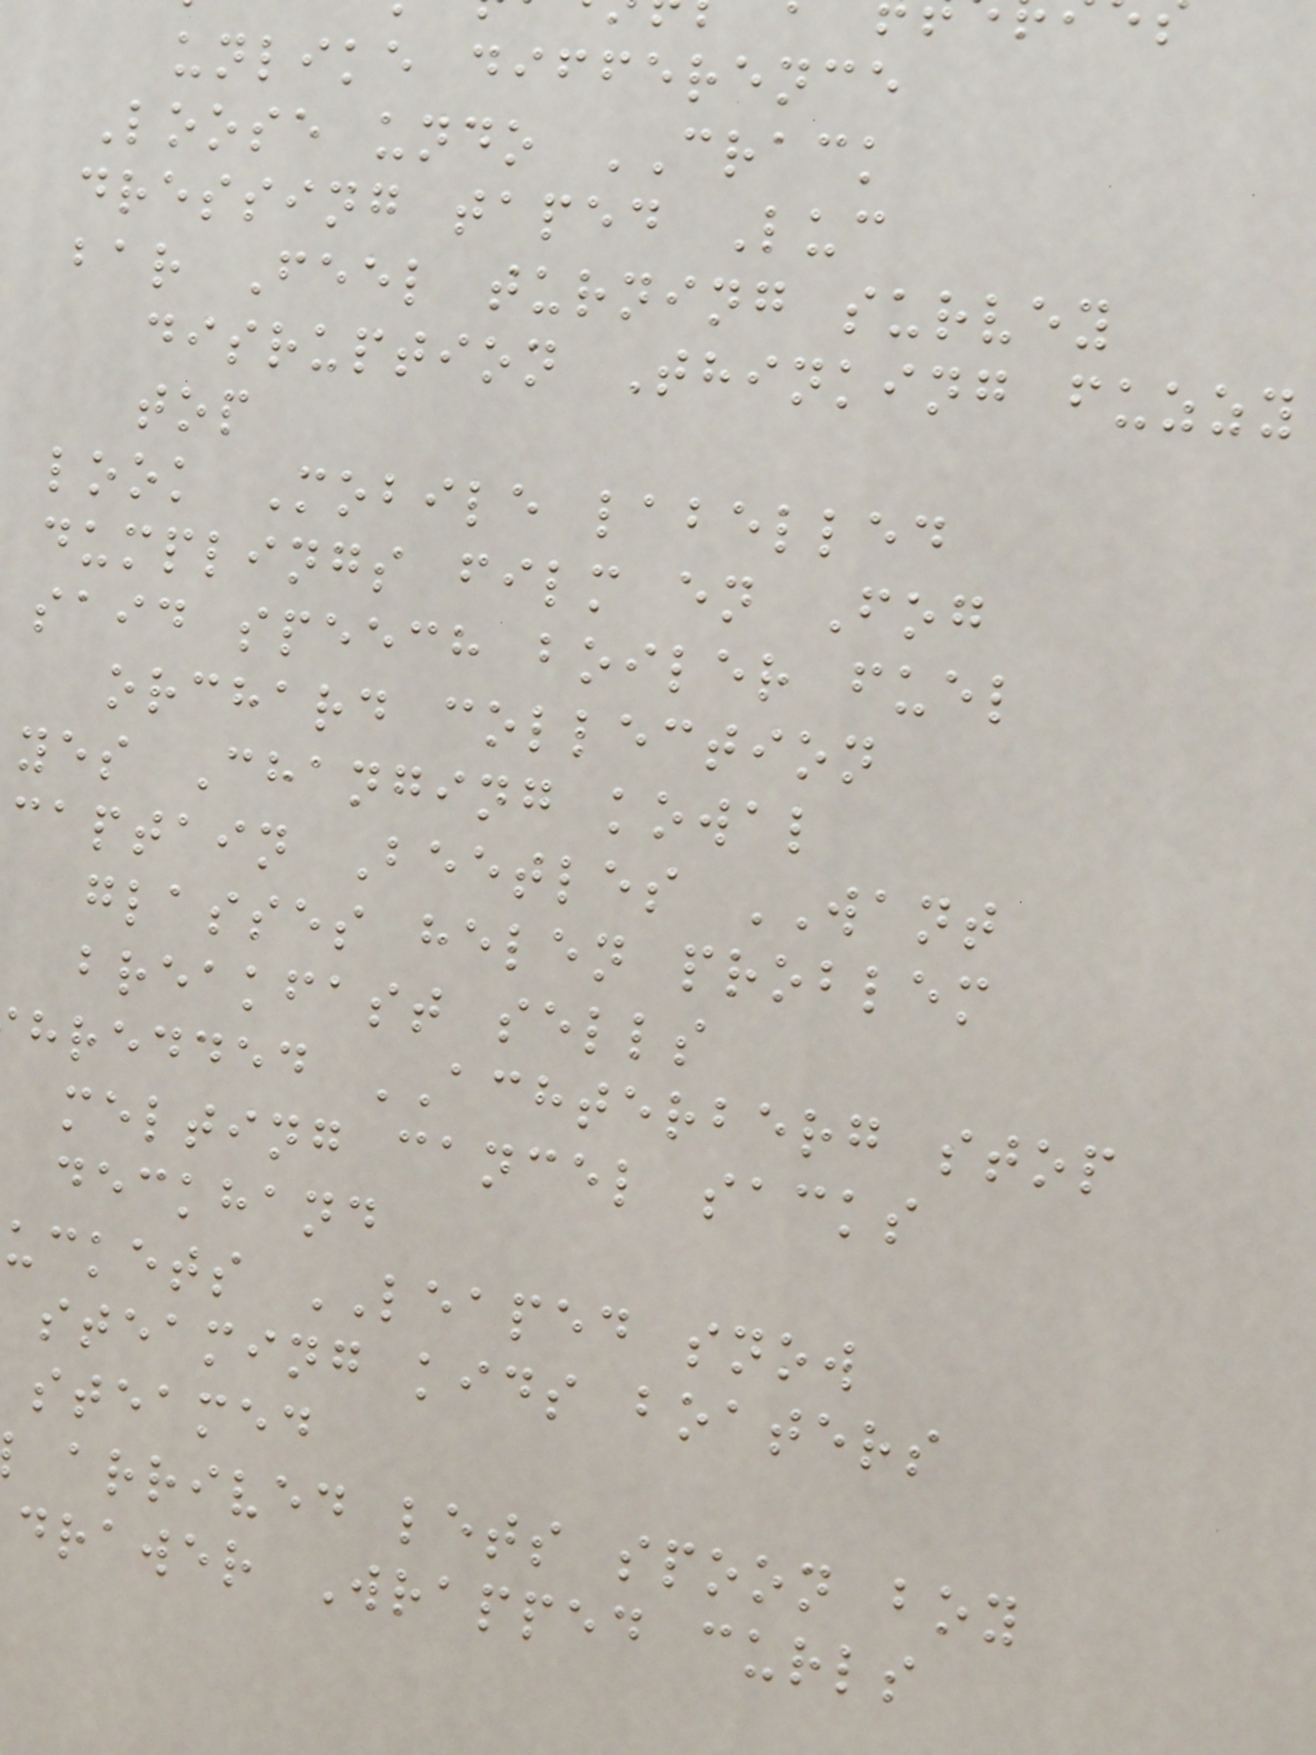unlike difference
Loose undo CRACK
dressing taped Luc
bar Feel turning survey
disruption Thinking fuzzy
top
look Mobile labelled
dumplings film en Fog
said speech boiler fuel
orchard collection
yes Changing kowal
captain Beetles WANT
glasses helen problem
breakfast sells
hredded ACHTERBERG stop
melting cancel sacks
deckhand
uckets LEAPED snow
steaming kids boaters
steamed
arrived lets spoon boy
drawer Wrapped curls
